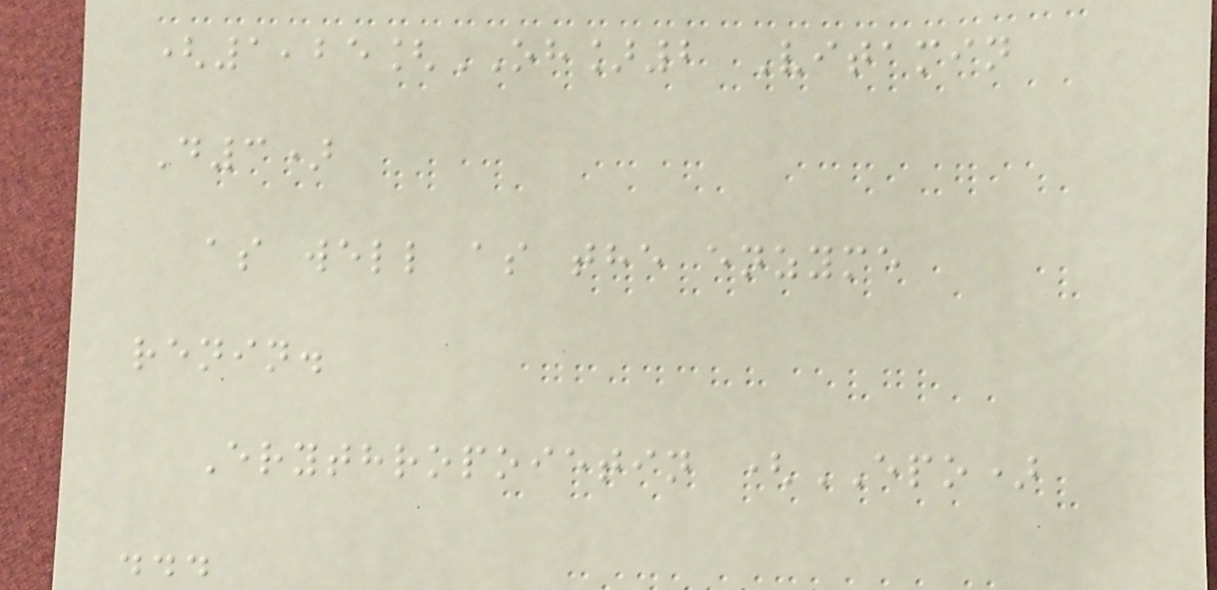(1,25[OH]2 Vitamin
D3)
as well as the enzyme
renin.
Erythropoietin (EPO)
...
